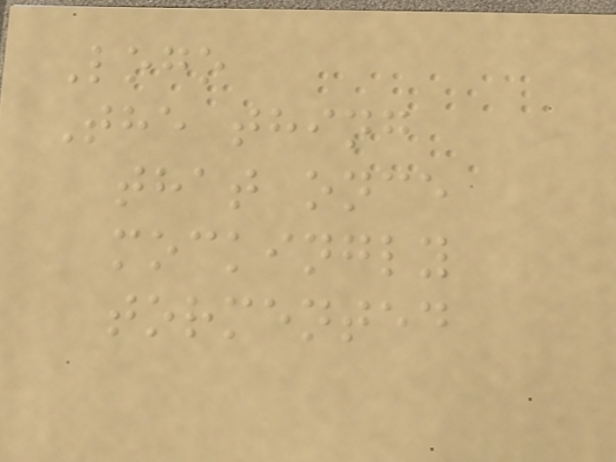Logo
The thing
that once
mockingly
tormented
